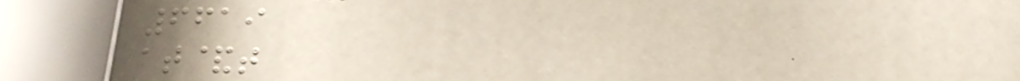6619
at&t
